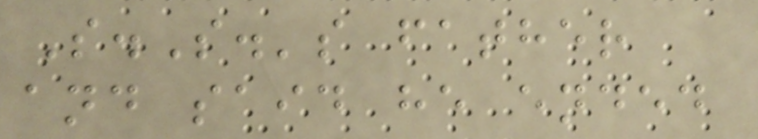S.S.'s father
and said he ended
